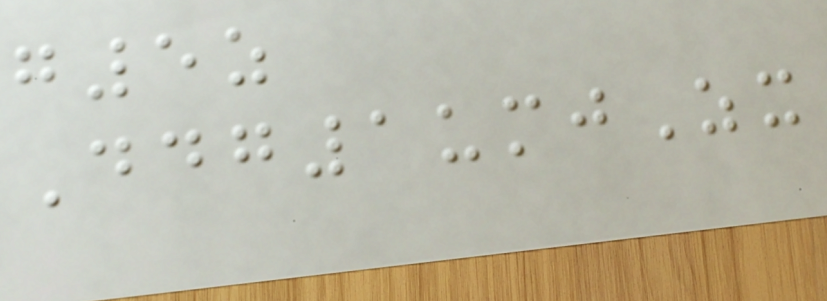g5z
Ddg1umjZx
